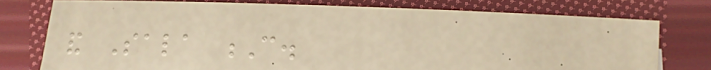and Sala C.
